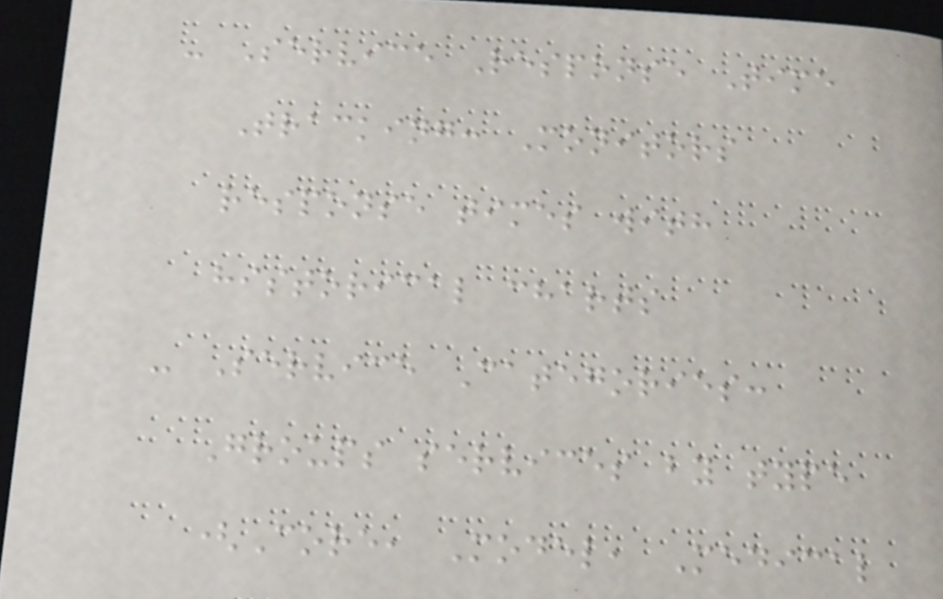- Service Response Time
Tracking: Monitors
response times with
historical charts
- Service Categories:
Groups services by type
(Core, Model, Medical
